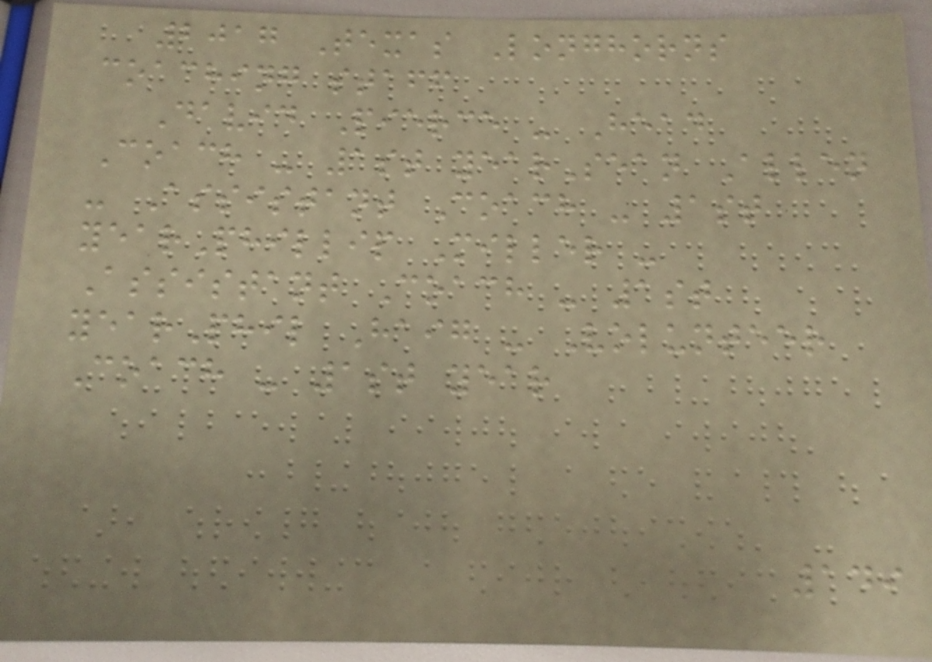2017 Texas Longhorns
coaching staff
David Pierce - Head
Coach - 1st yearSean Allen
- Assistant Coach - 1st
yearPhillip Miller -
Assistant Coach - 1st
yearPhil Haig - Volunteer
Coach - 1st year
149
